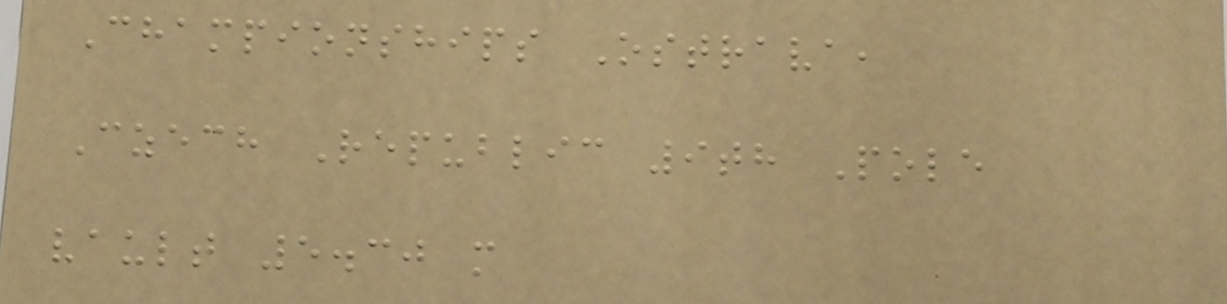Championships Ostrava,
Czech Republic 9th Pole
vault 5.30 m
